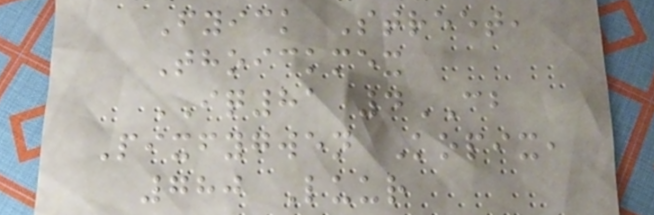Fyick Street,
Thoickmex
IQ81 4CB
Pixfygwen Kopix,
780 Luur
